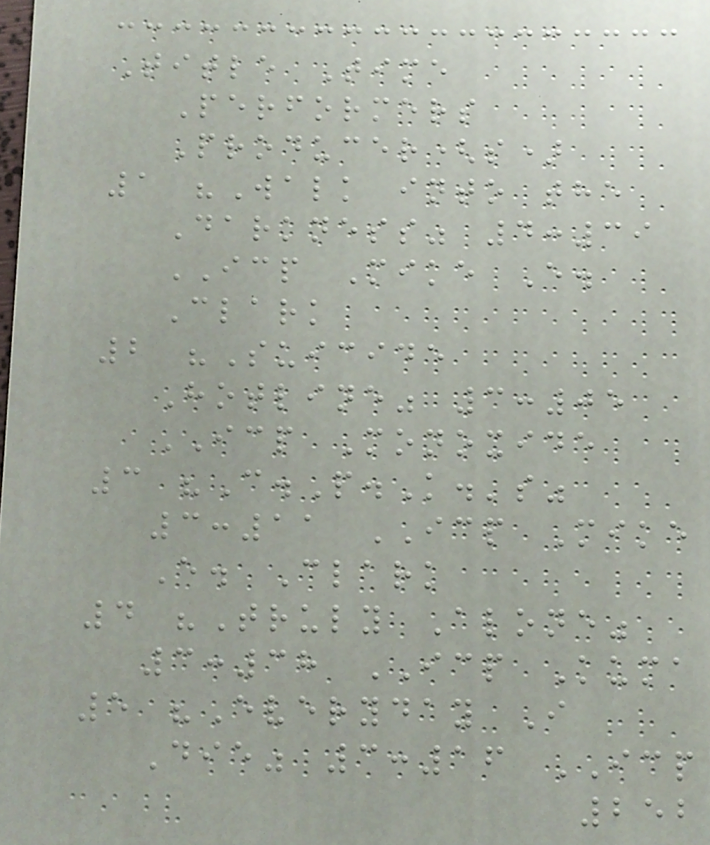Title Time
Performers
Producer(s)
1 "Walk into the
Darkness" 4:39
ICP Mike E.
Clark
2 "Suicide
Hotline" 3:05
ICP Monoxide
3 "C.P.K.'s"
3:11 ICP Mike
E. Clark
4 "Truly Alone"
3:38 ICP Kuma
5 "Everyday I
Die" 3:16 ICP
252
